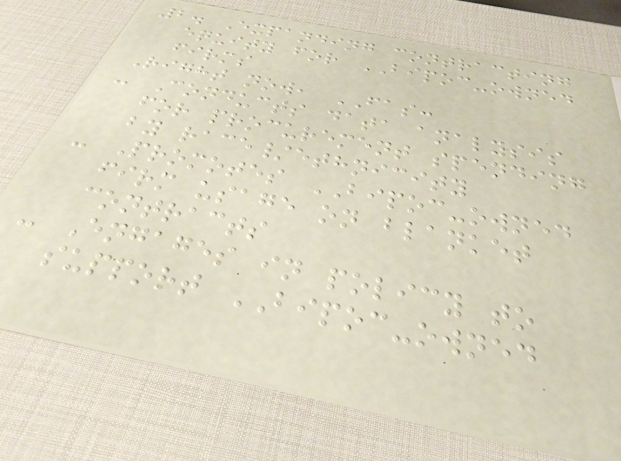2. Expanding contracting
equity for BIPOC-owned
firms
Right now, FAS:
- Conducts data analysis
for procurement spending
by race/ethnicity
- Promotes BIPOC-owned
firm usage on blanket
contracts
- Engages in policy to
support BIPOC-owned
